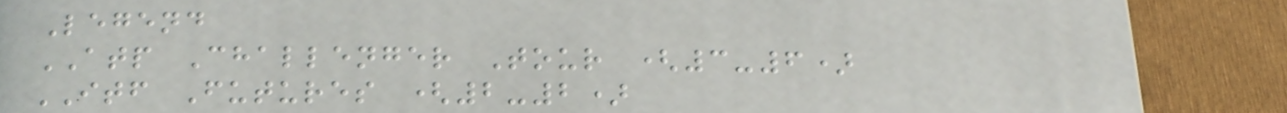Legend
ATP Challenger Tour (3-6)
ITF Futures (2-2)
